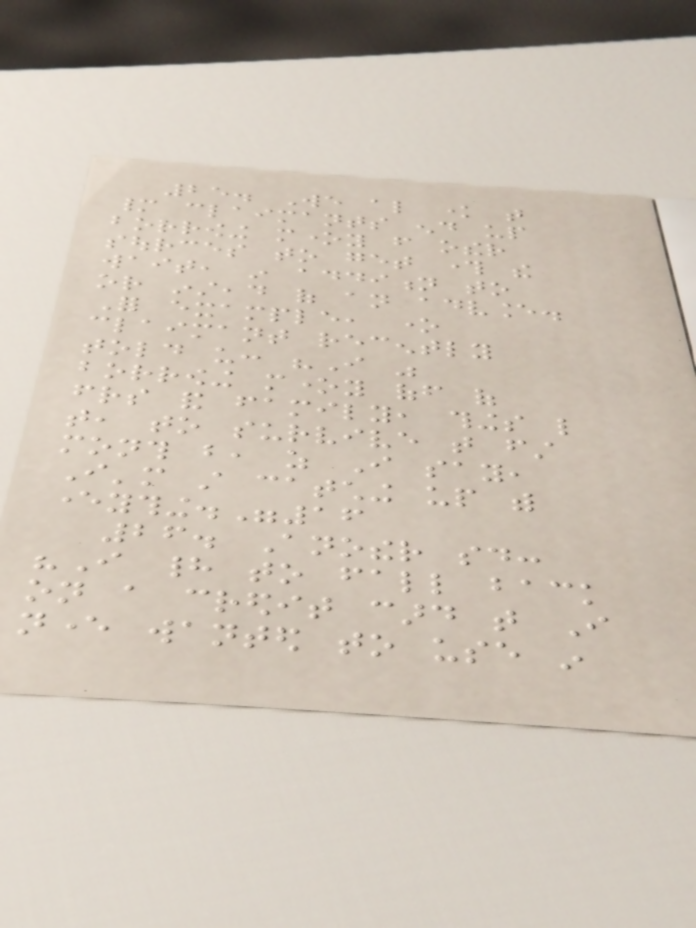25. We also know that
many claimants end up
borrowing money from other
sources to get through the
wait, in addition to
or instead of an advance.
For example, one
claimant recently
told us: "I was
borrowing money off of
friends and family, things like
that, to survive that first
month but, as I say,
I'm still catching up with
everything."16
26. Another said:
"I had to fall back
on a credit card that I
never wanted to use in
